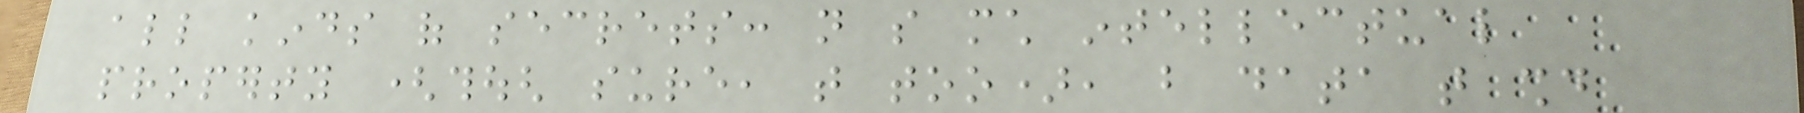all kinds of secrets: not so much intellectual
property (though sure, that too), but data that should
